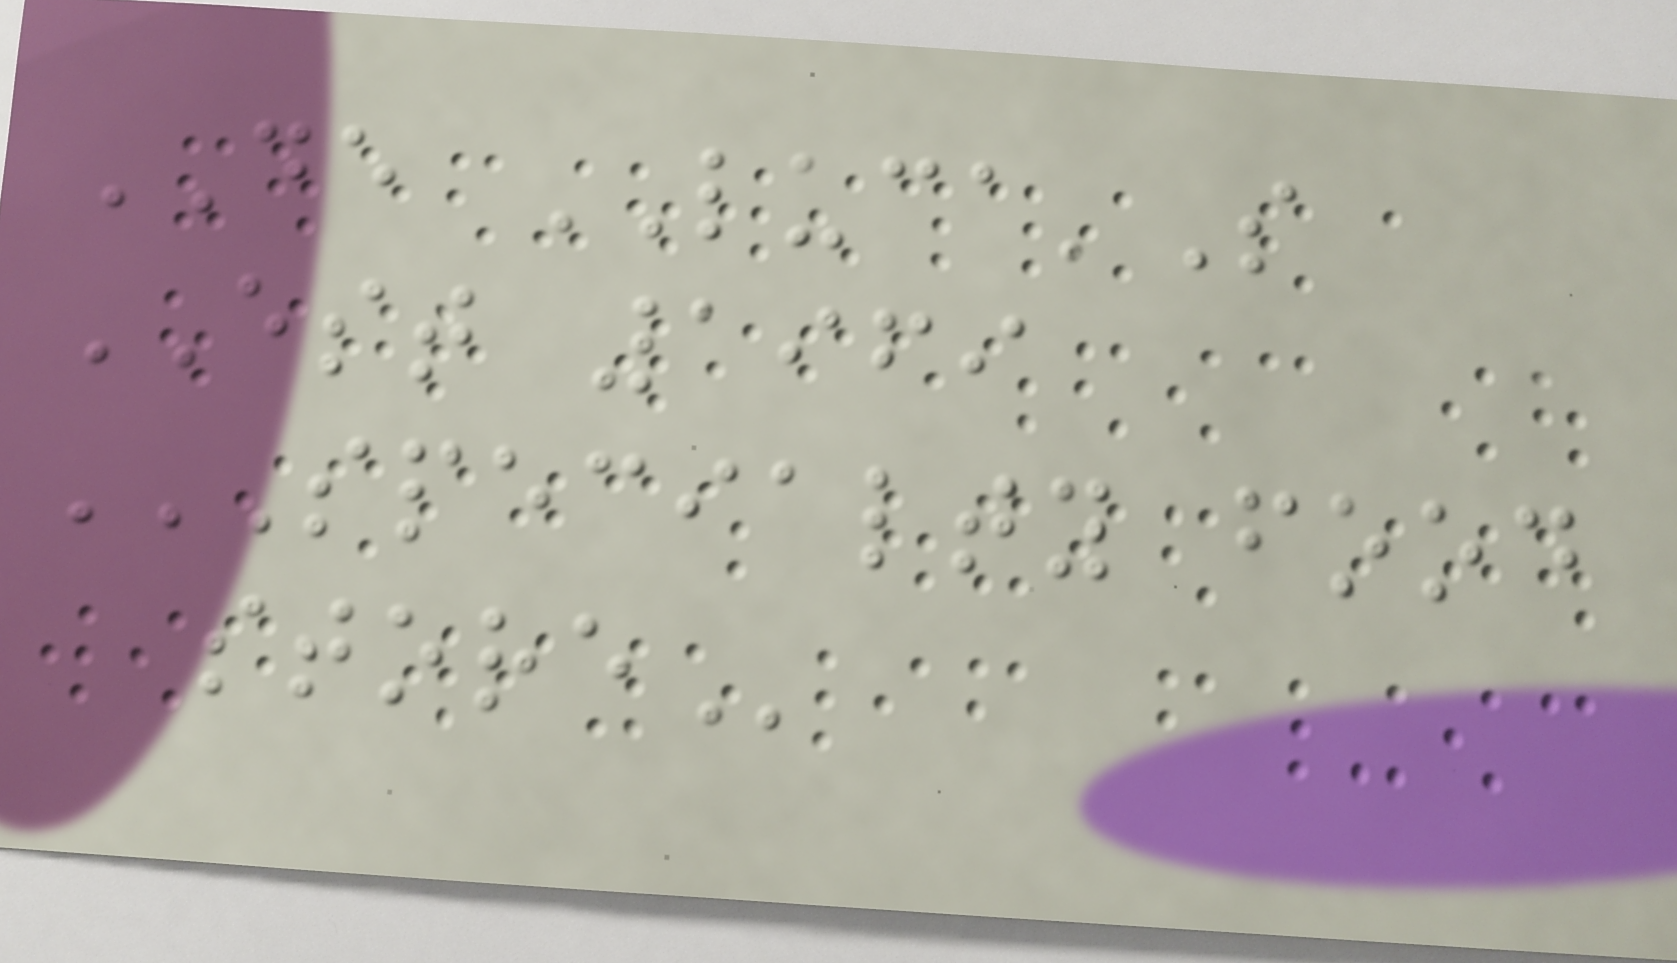DE LUCA'S
EST 1969
SPECIALTY FOOD
STORE
